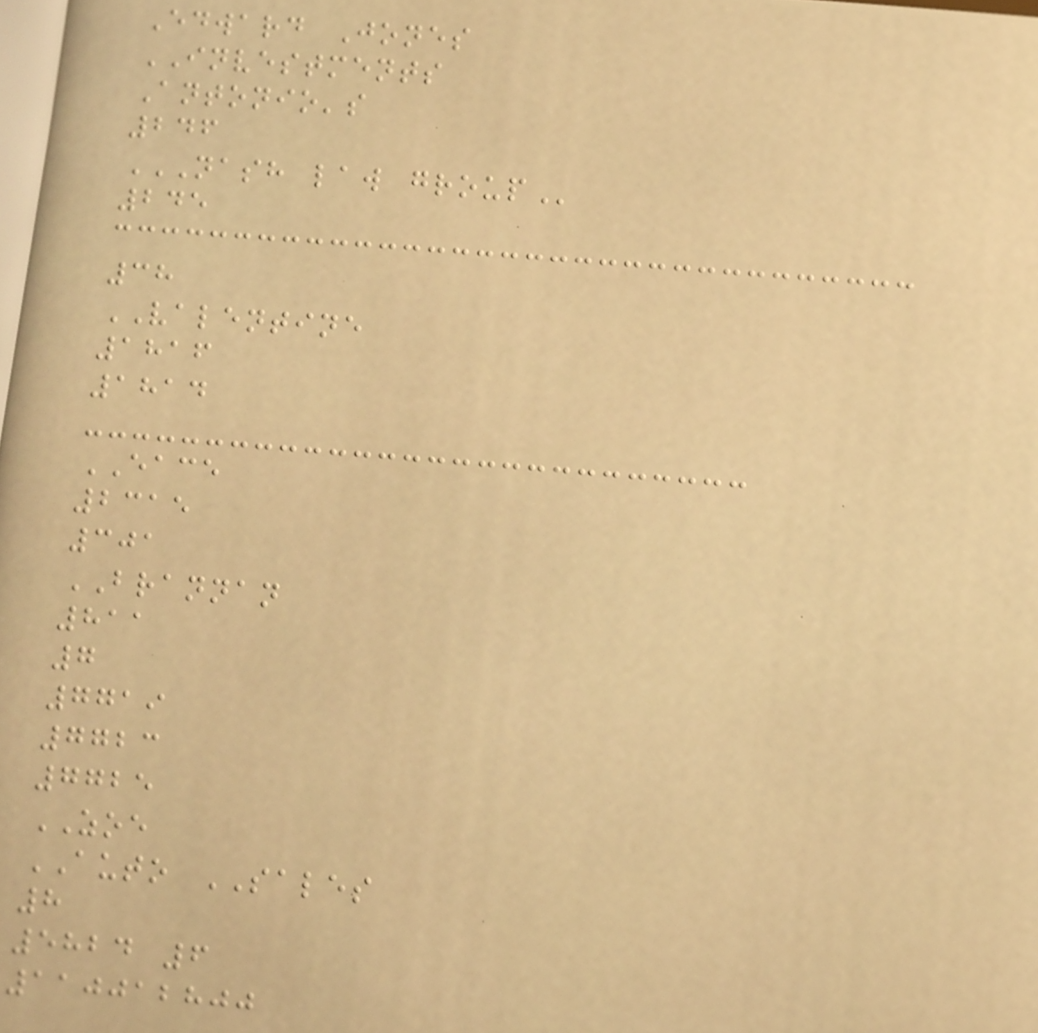Edward Jones
INVESTMENTS
Antonio's
246
NASH LAW GROUP
245
38
VALENTINE
1816
1814
EACE
2315
301
BRANNAN
811
7
7719
7723
7725
ZOE
AUTO SALES
8
5824 6
110012800
